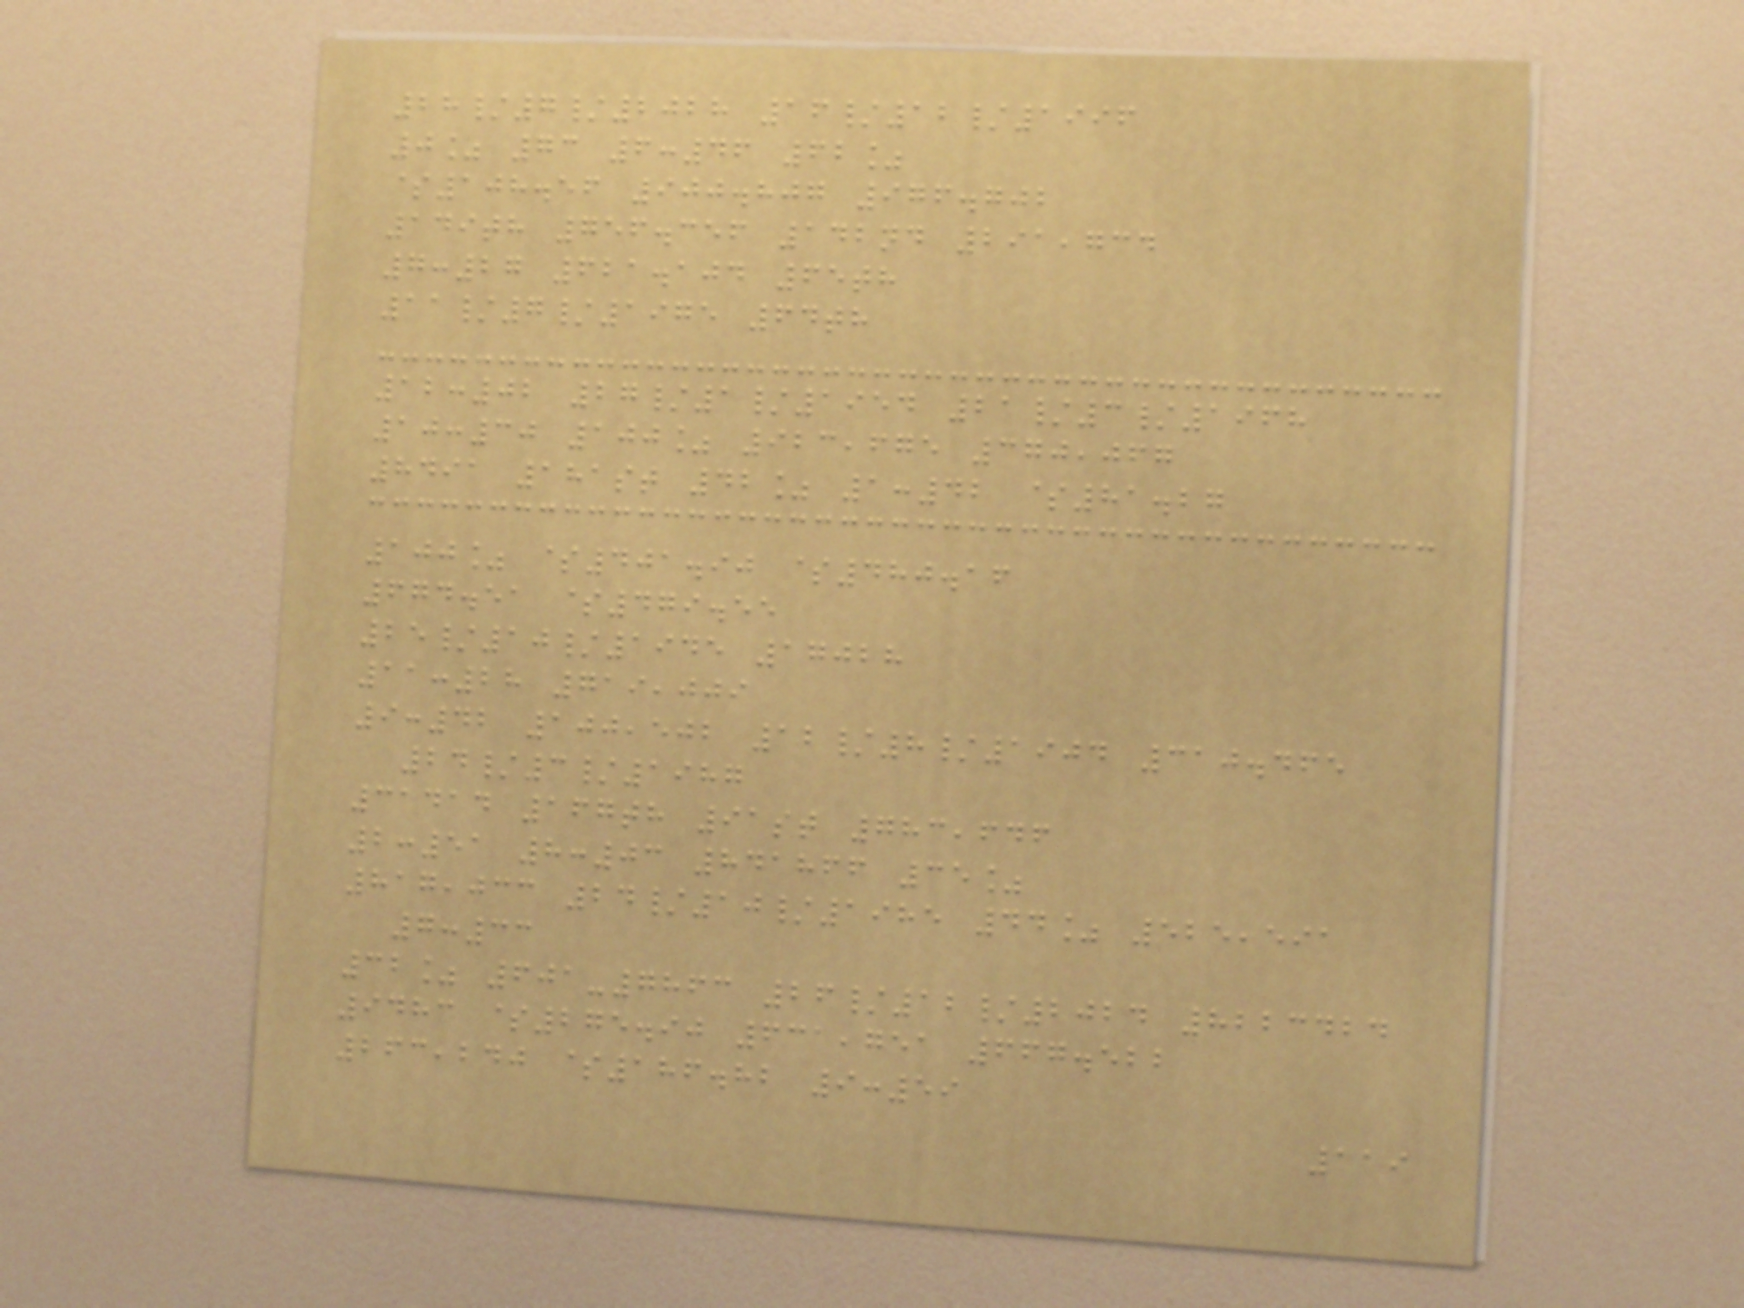28/7/2028 16/12/1996
0% 73 6:46 62%
$108.56 900.807 976.702
149th 756.356 142nd 291,734
7:27 621.104 65th
11/7/1975 64th
12:02 27/1/1954 21/3/1968
10:30 100% 923,675 370,067
8491 181st 42% 1:42 $81.27
100% $401.90 $480.16
674.51 $479.55
25/10/1945 17028
11:28 719,009
9:42 100,502 12/8/1904 310.465
24/3/1987
31414 167th 91st 783,646
2:51 8:03 841866 35%
817,033 24/10/1985 44% 525,591
7:33
32% 601-7863 26/12/2024 8223424
9483 $275.90 631,751 667.522
263,240 $186.82 9:59
119
